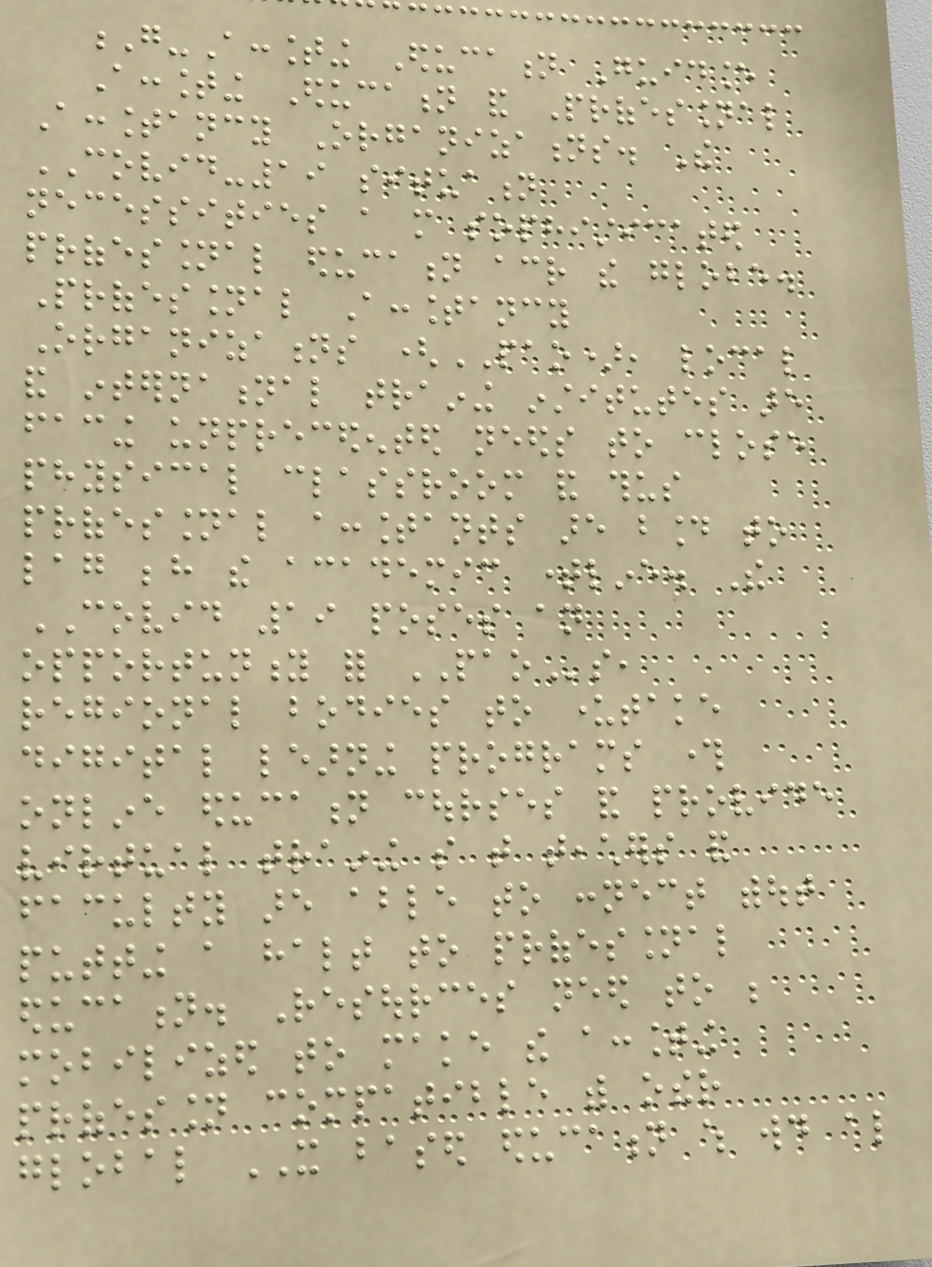G-Accounting Education Guidance
Accounting Education and Professional
Accountancy Organizations. The
COVID-19 situation
necessities a more sophisticated
professional education across the globe.
Professional Accountancy
Organizations (PAO), local
and international training institutes are
facing unprecedented needs to close
physical classroom and thus
professional accountants are bound to
lag behind the academic timeline. The
COVID 19 poses an
opportunity for PAOs,
regional bodies to undertake
digital learning programs through
online education courses and provide
virtual training so that teachers and
faculty are able to connect without
putting a halt to professional
education. Resources need to be
mobilized to make the accounting
profession compatible with other
global IT based education which would also
